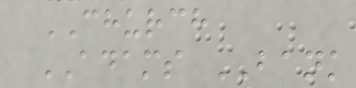CHURCH
ADAMS BANK
